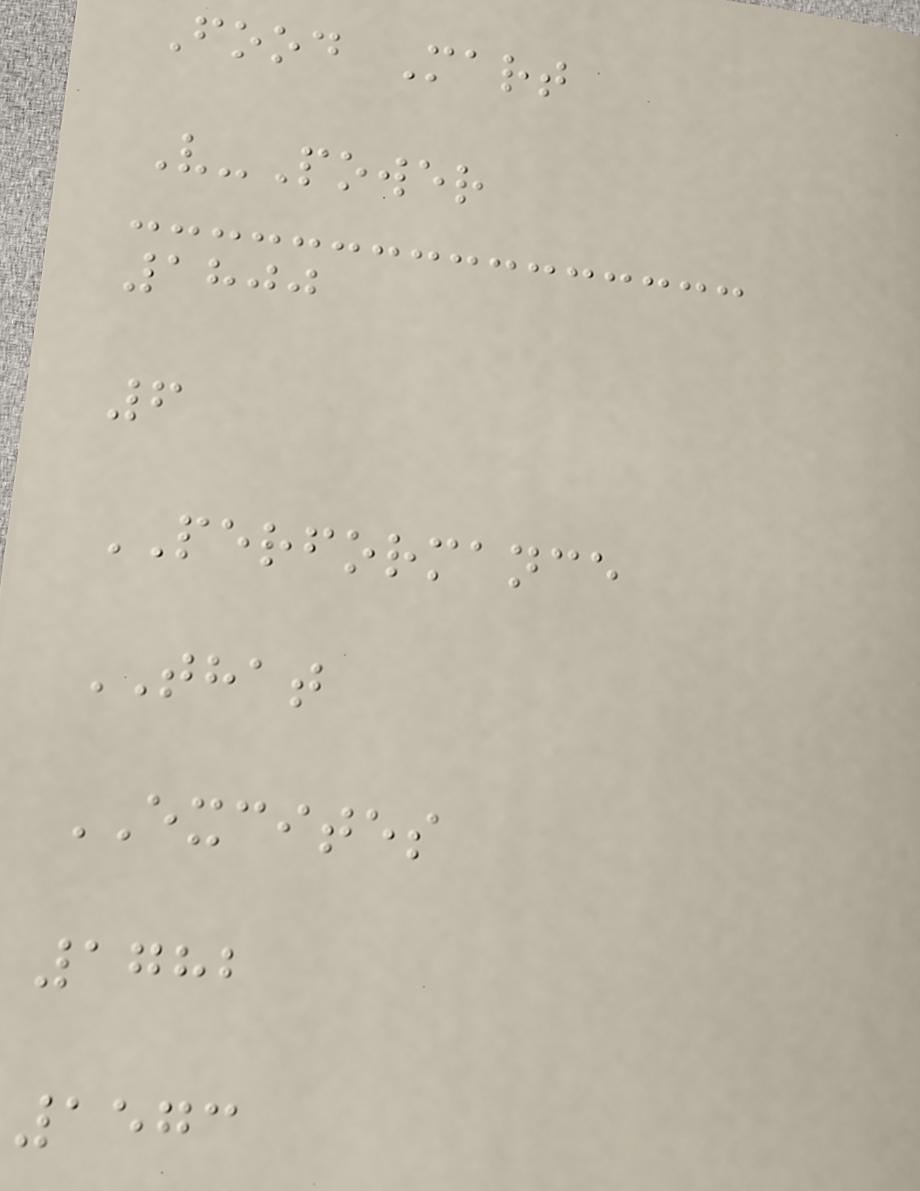Food Mart
V-Power
1800
6
PERFORMANCE
THAT
EXCITES
1782
1573
